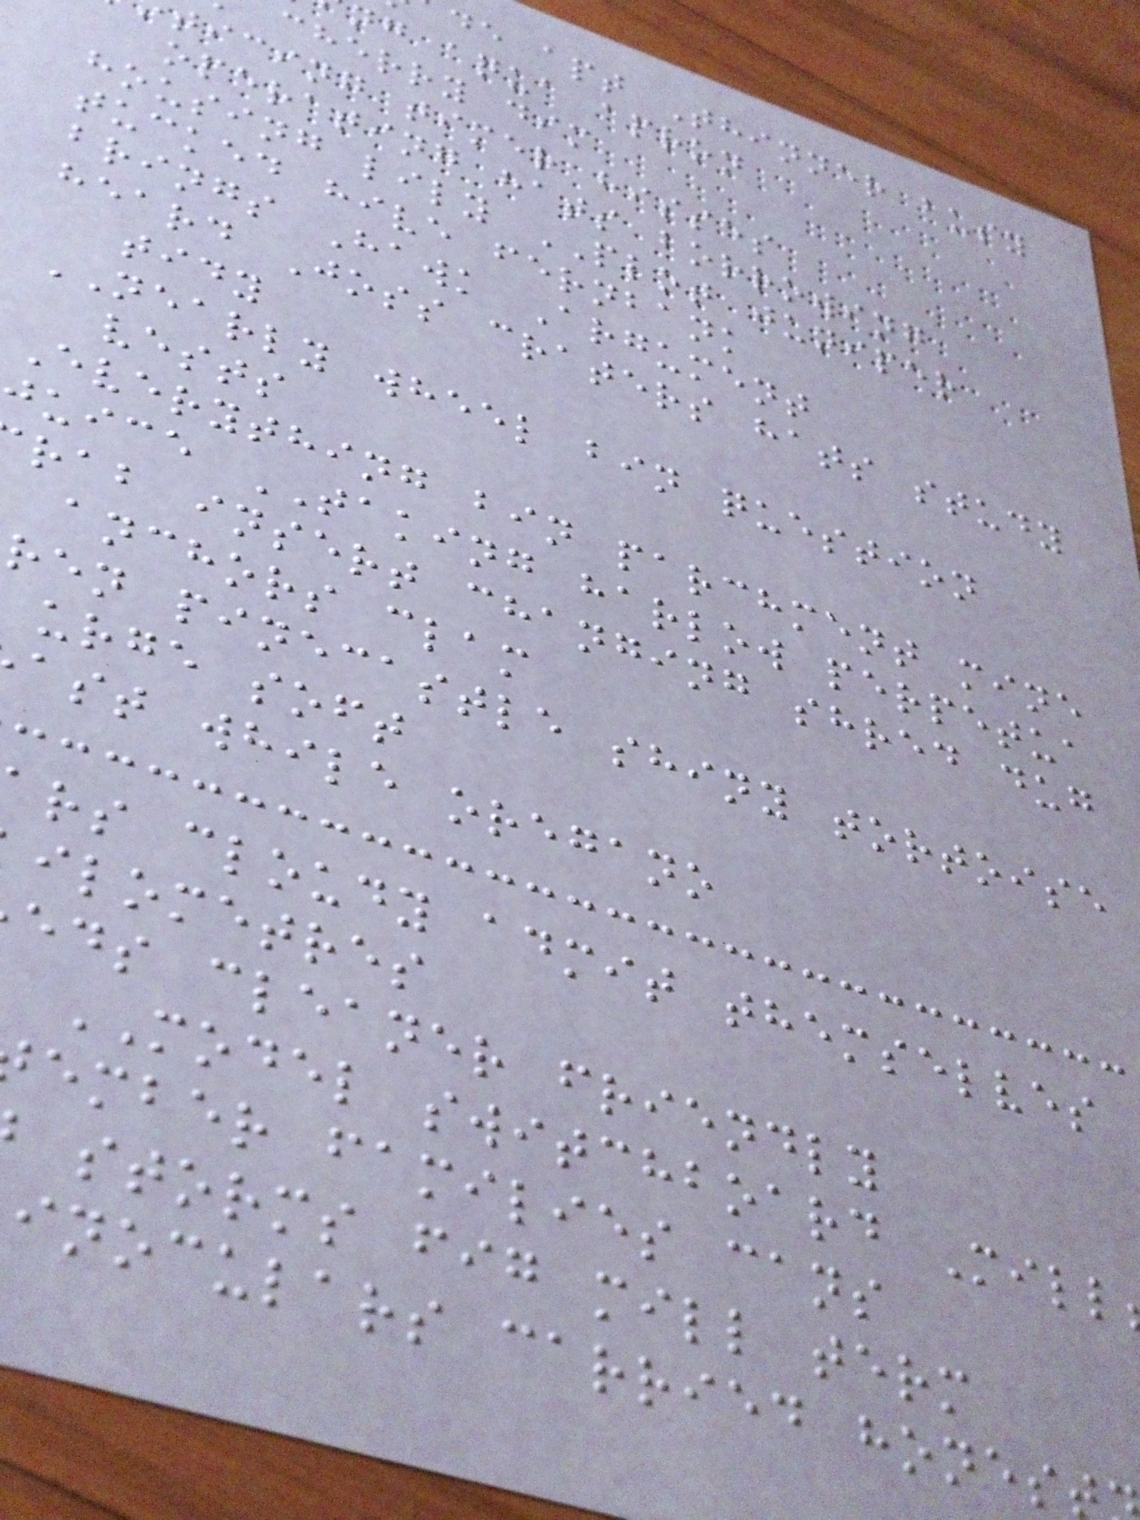de apt Thinner busy
ng aqua apron
cherry dim
ticing timer hisses
operating hats borrowing
housing lily PLOT juniper
tucked hive fernbank
brings Hawk Argument
heard Joss craters hats study
tidy
NEARLY wheel bin question
vests
Everything bin parchment mine
juice TAKING harlow perpetua
rab insert changing shred dug
anchors clam
ren pinecastle shiny tortoise
urge soft
ast while oregano
rs cloudy admit themselves
ilometres
eds cleaner friendly
MODEL switchboard Mill
ember families cans
storms fig mill term
inoculars carried hones
